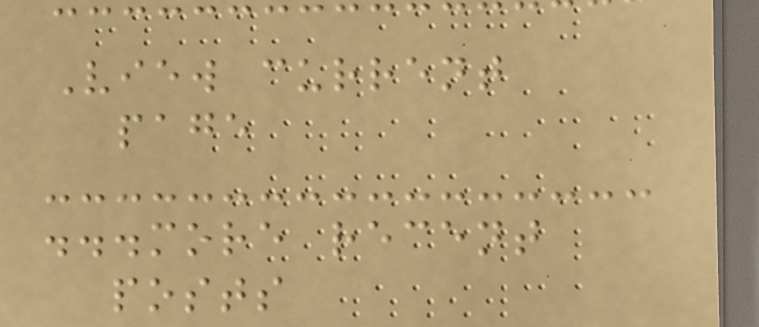View current
page
...more recent
posts
